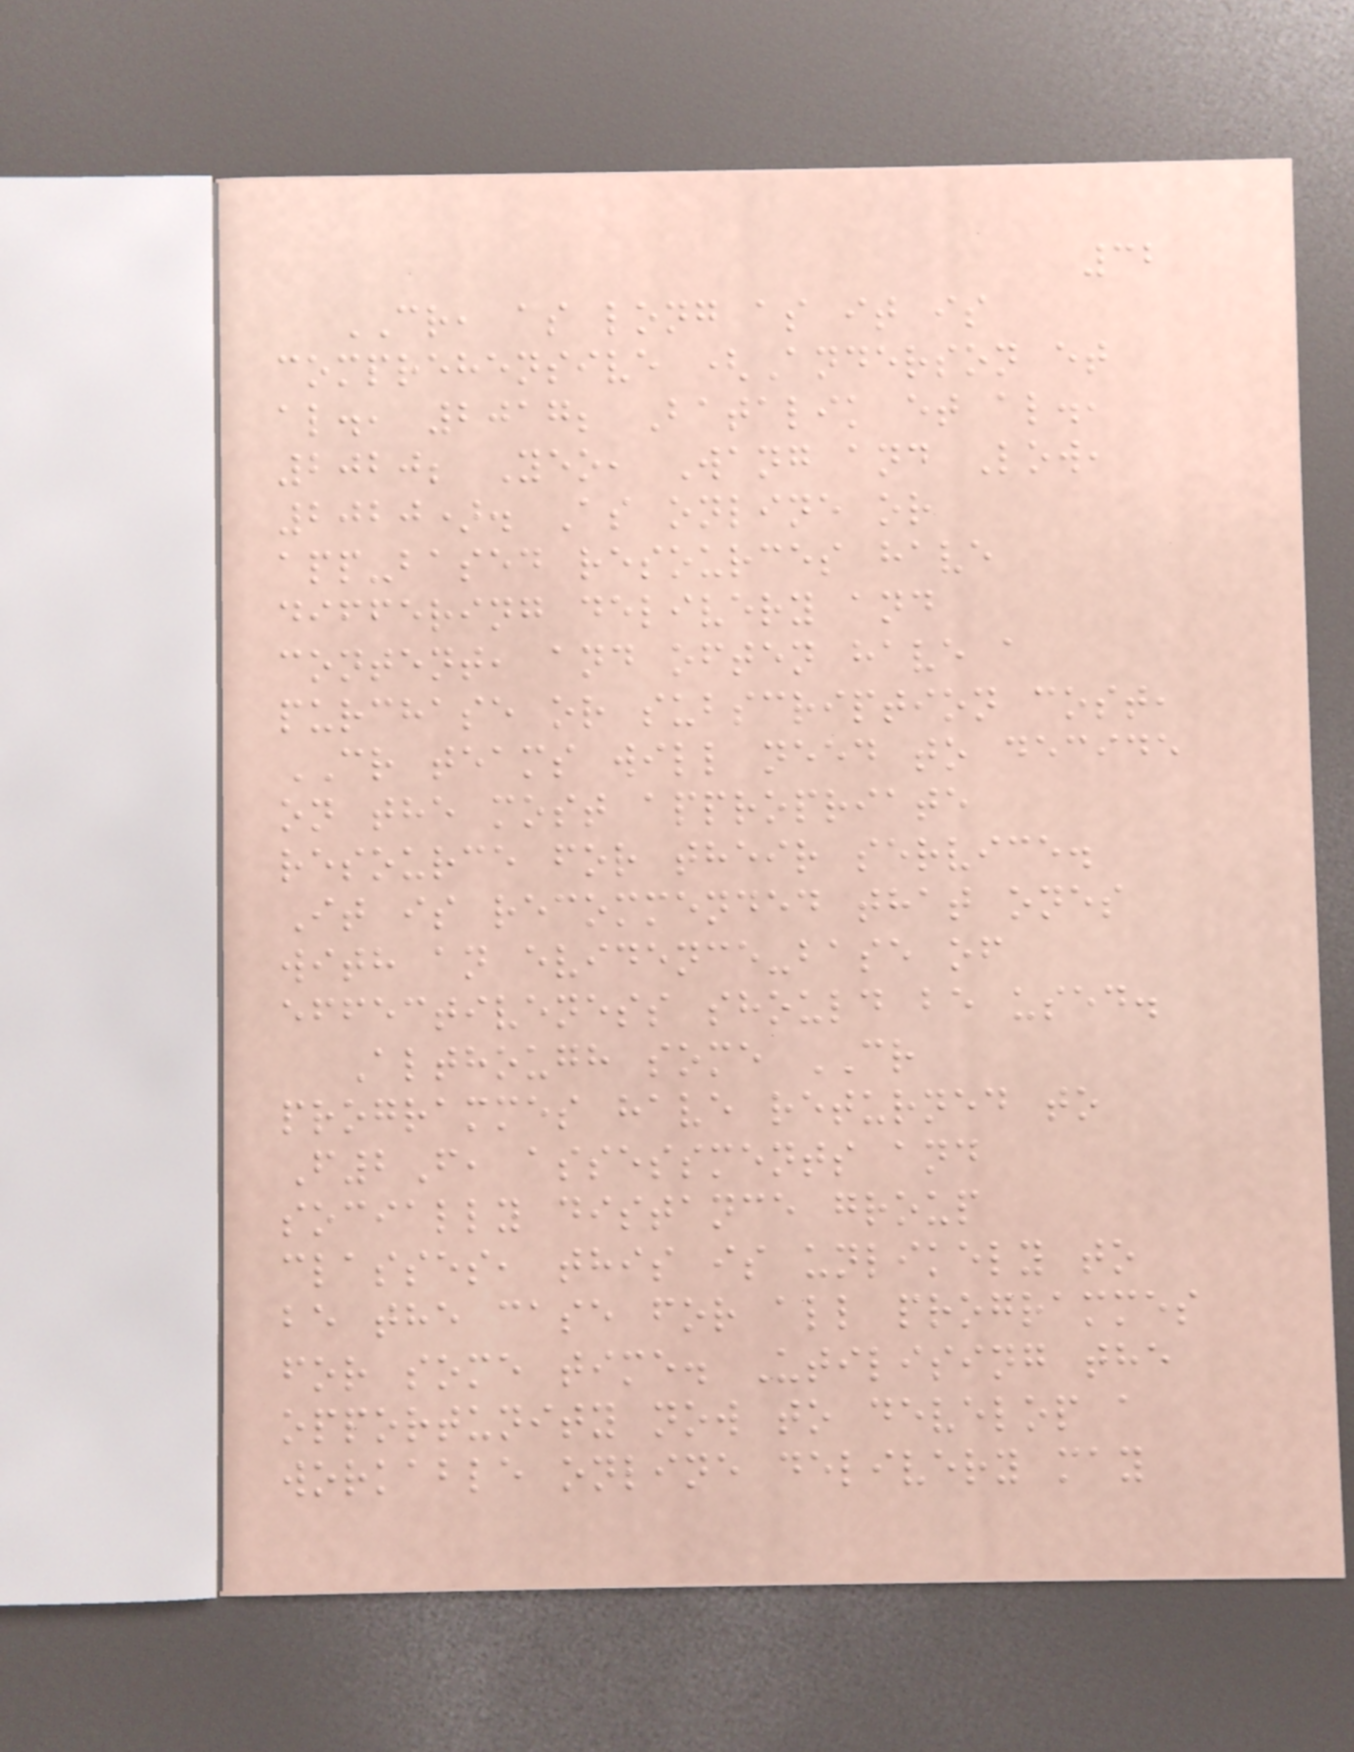32
CR, as long as it is
comprehensive (Anderson et
al., 2017; Batalik et al.,
2020; Yeo, Wang and Low,
2020). As online or
app-based resources have
differing delivery and
content, and often have a
purchase or subscription cost,
CR teams will need to decide
on the most appropriate
resource for their service.
It is recommended that ones
with an evidence-base of
effectiveness should be used.
Although some CR
programmes have returned to
F2F, assessments and
socially distance group
classes, this is unlikely to
be the case for all programmes
for some time. Utilising the
opportunity now to develop a
workable online delivery may
